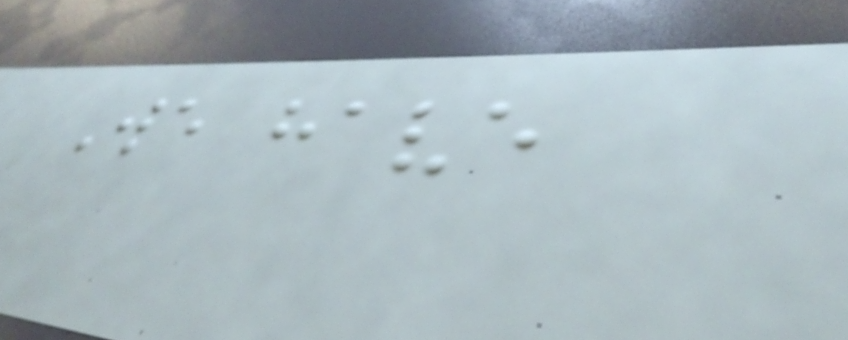We have
